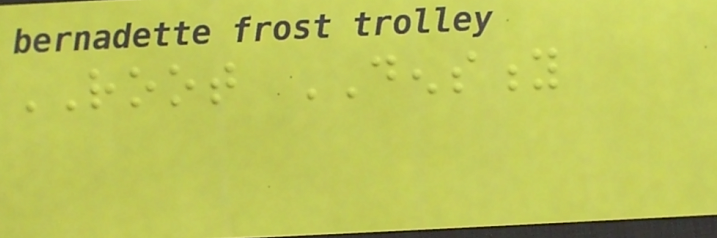ROOT DENSITY
